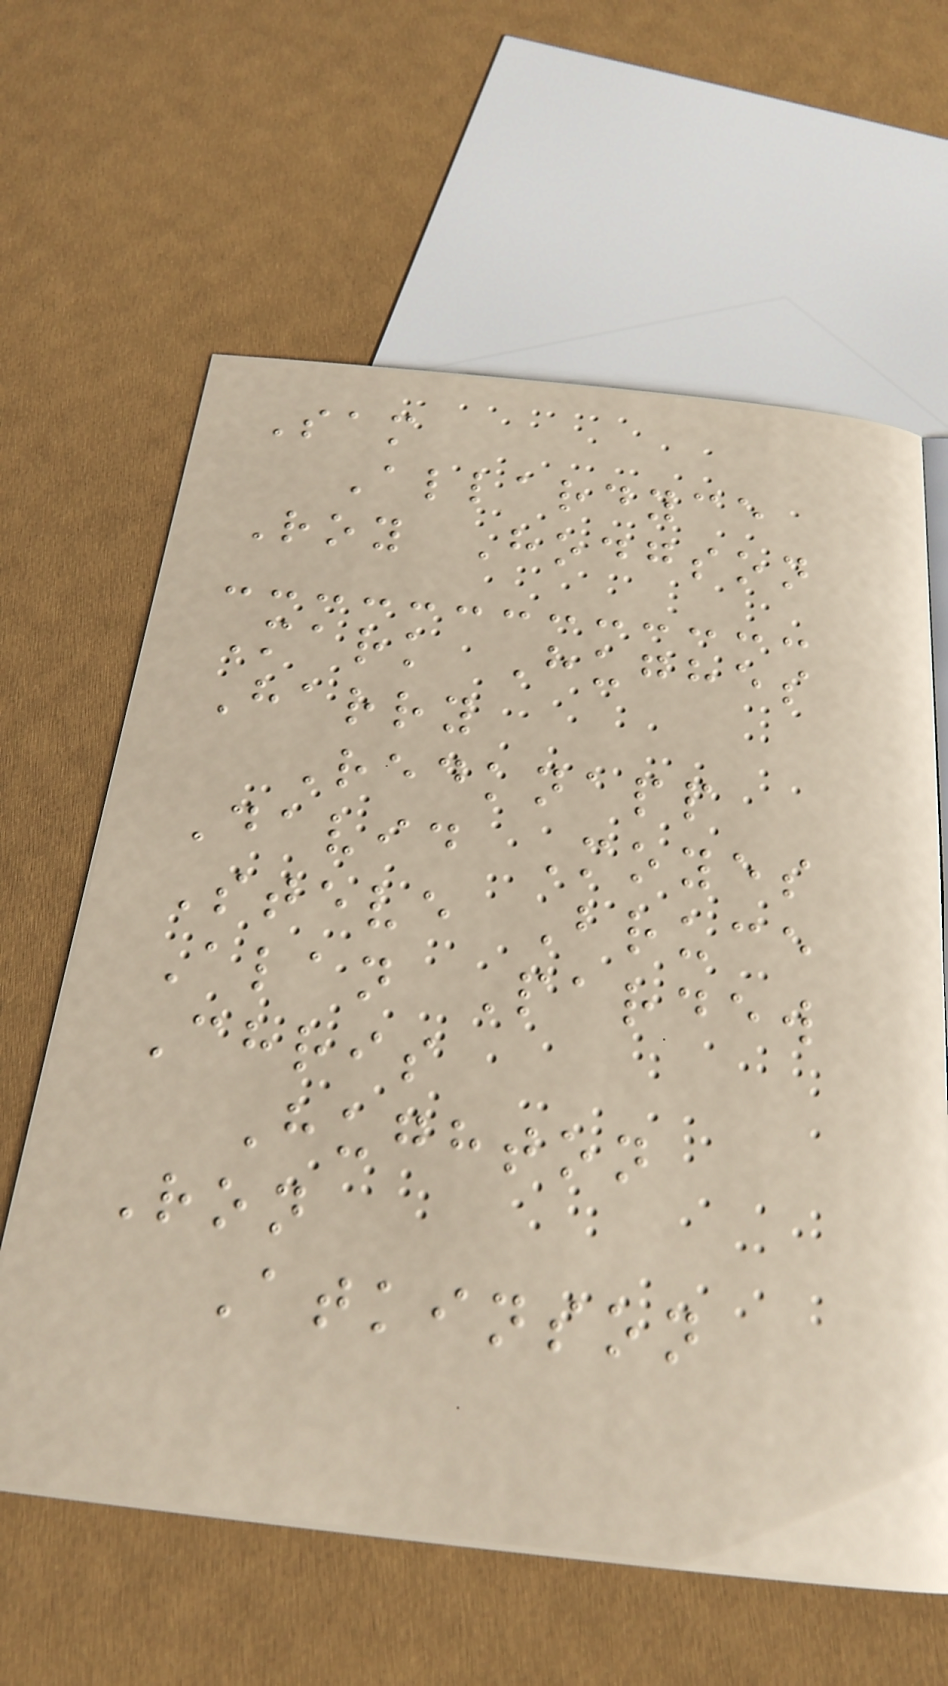Sam
Allardyce
Roy Hodgson
Mark Hughes
Harry
Redknapp
David Moyes
Steve Bruce
Alan Pardew
Chris
Hughton
Ron
Atkinson
